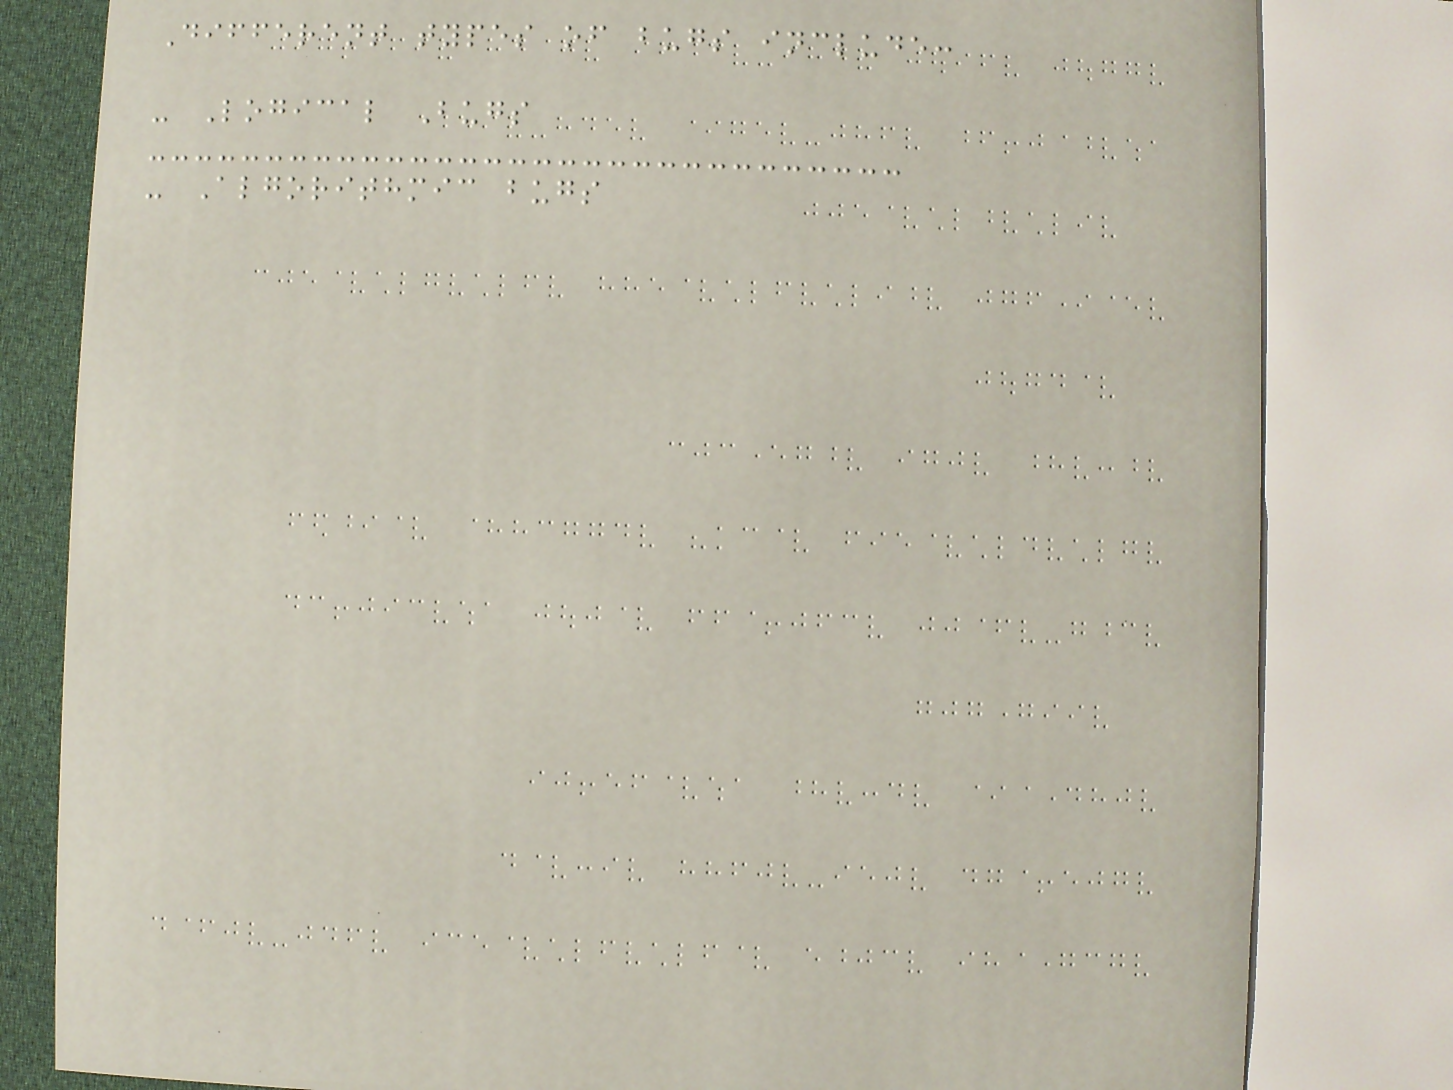Different types of bugs include:
- Logical Bugs
- Algorithmic bugs
